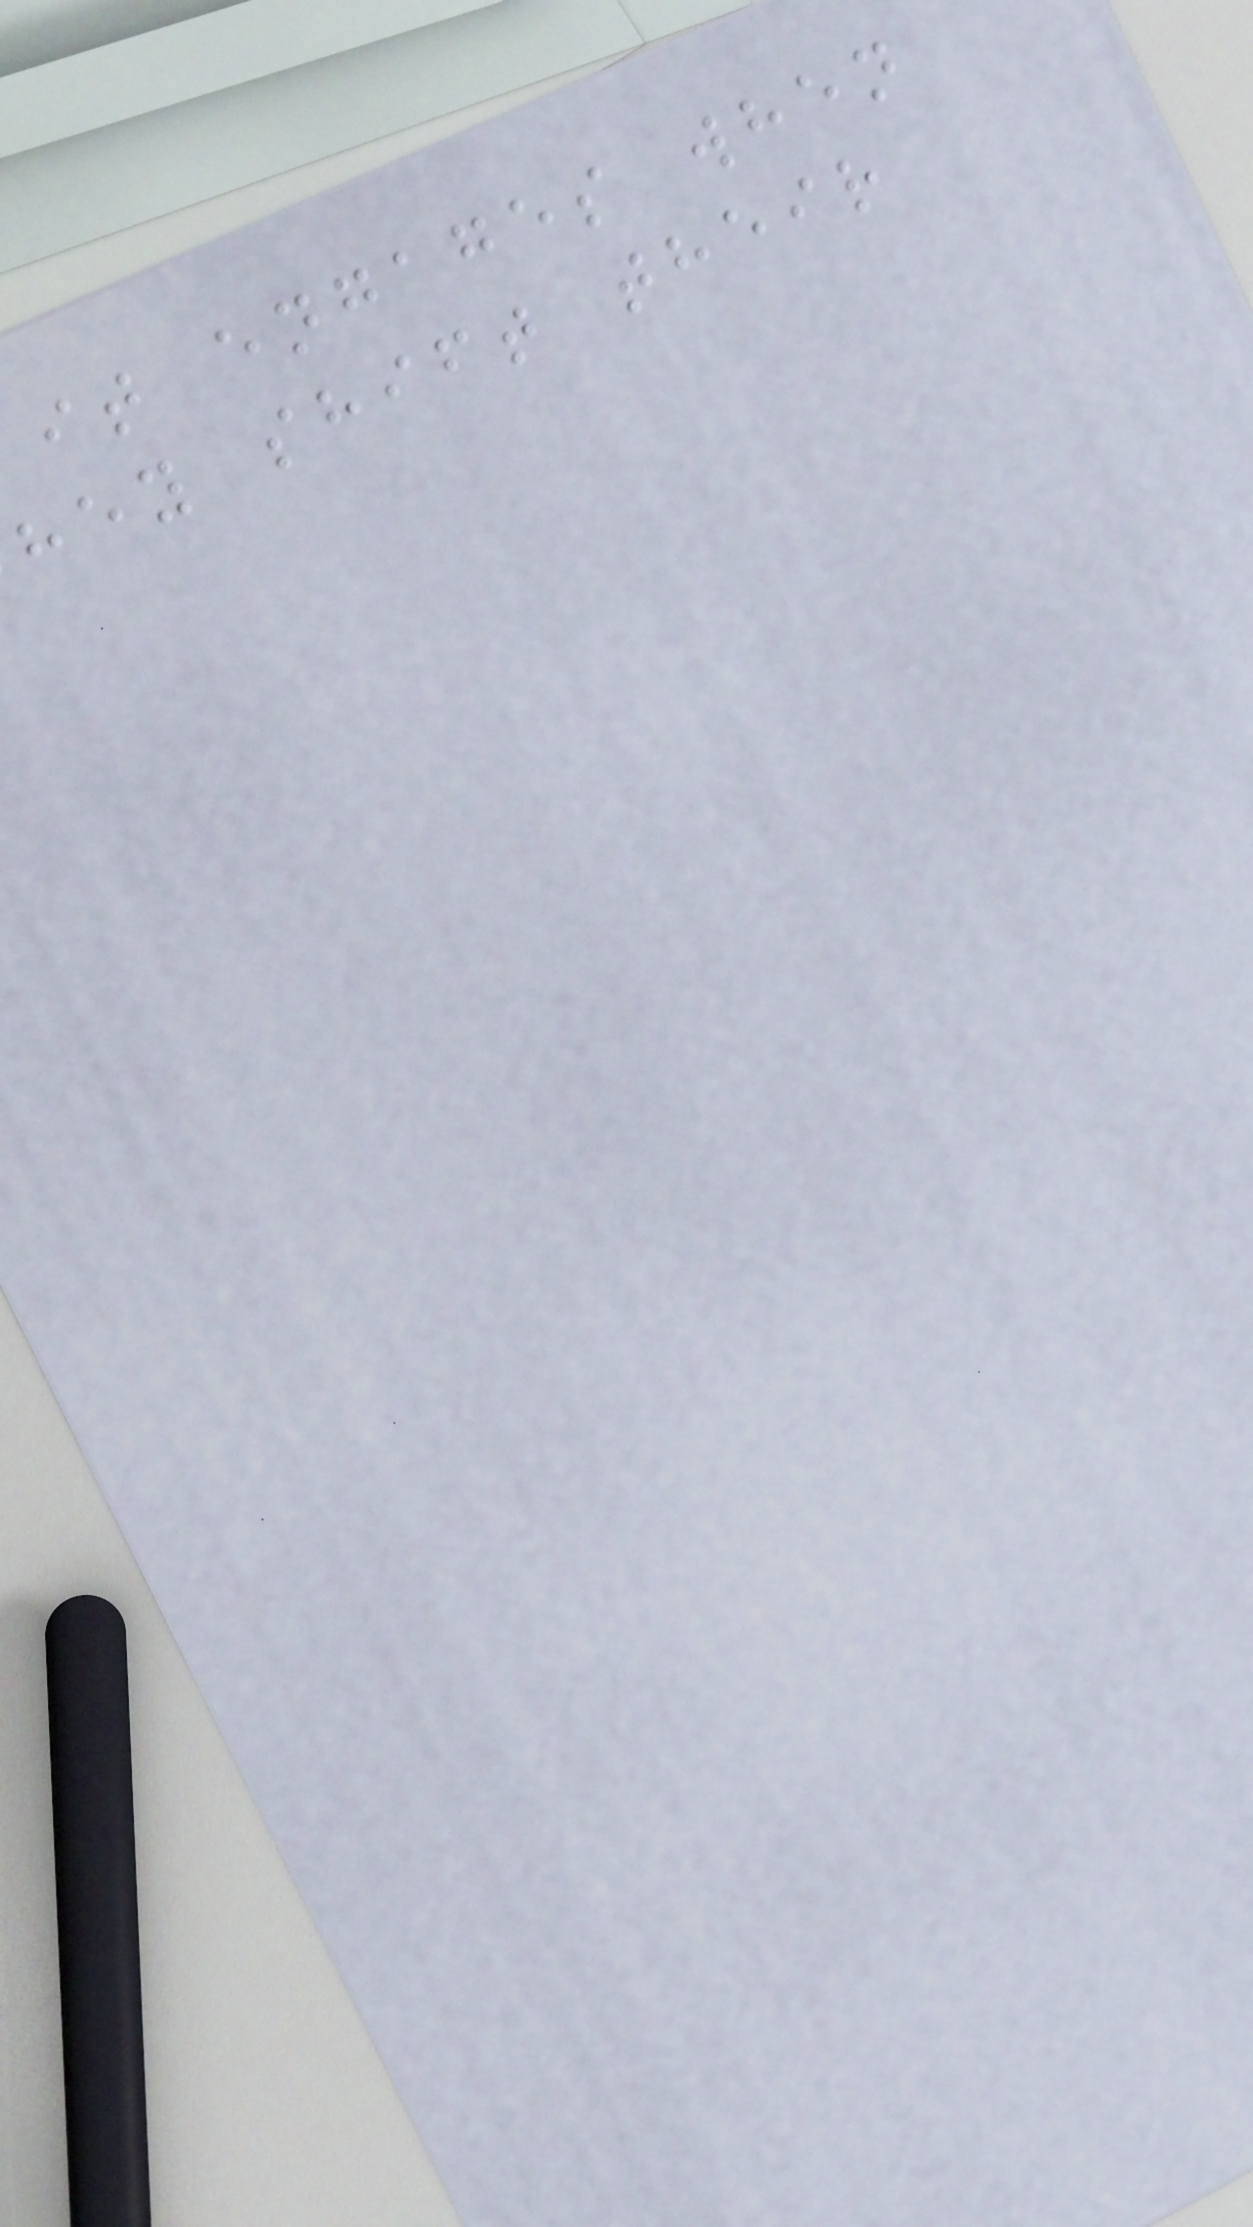it engages when
hey shift their
